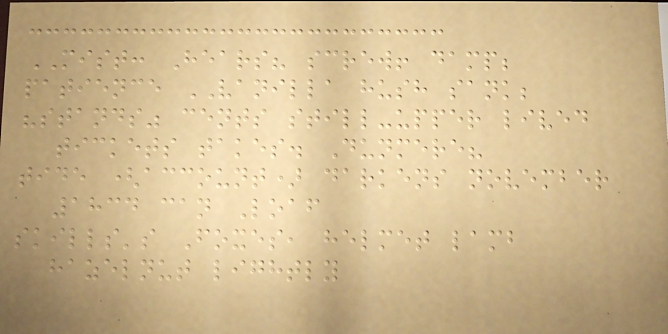MIST: Hears? screw! damp;
patience VANILLA hush sank;
"stands" cents still-upper lived
tickets takes. Dunmere?
tide (account) darkens november
1834 can Loaf
skills's Foxes, helmet lamb
hazelnut lightly
